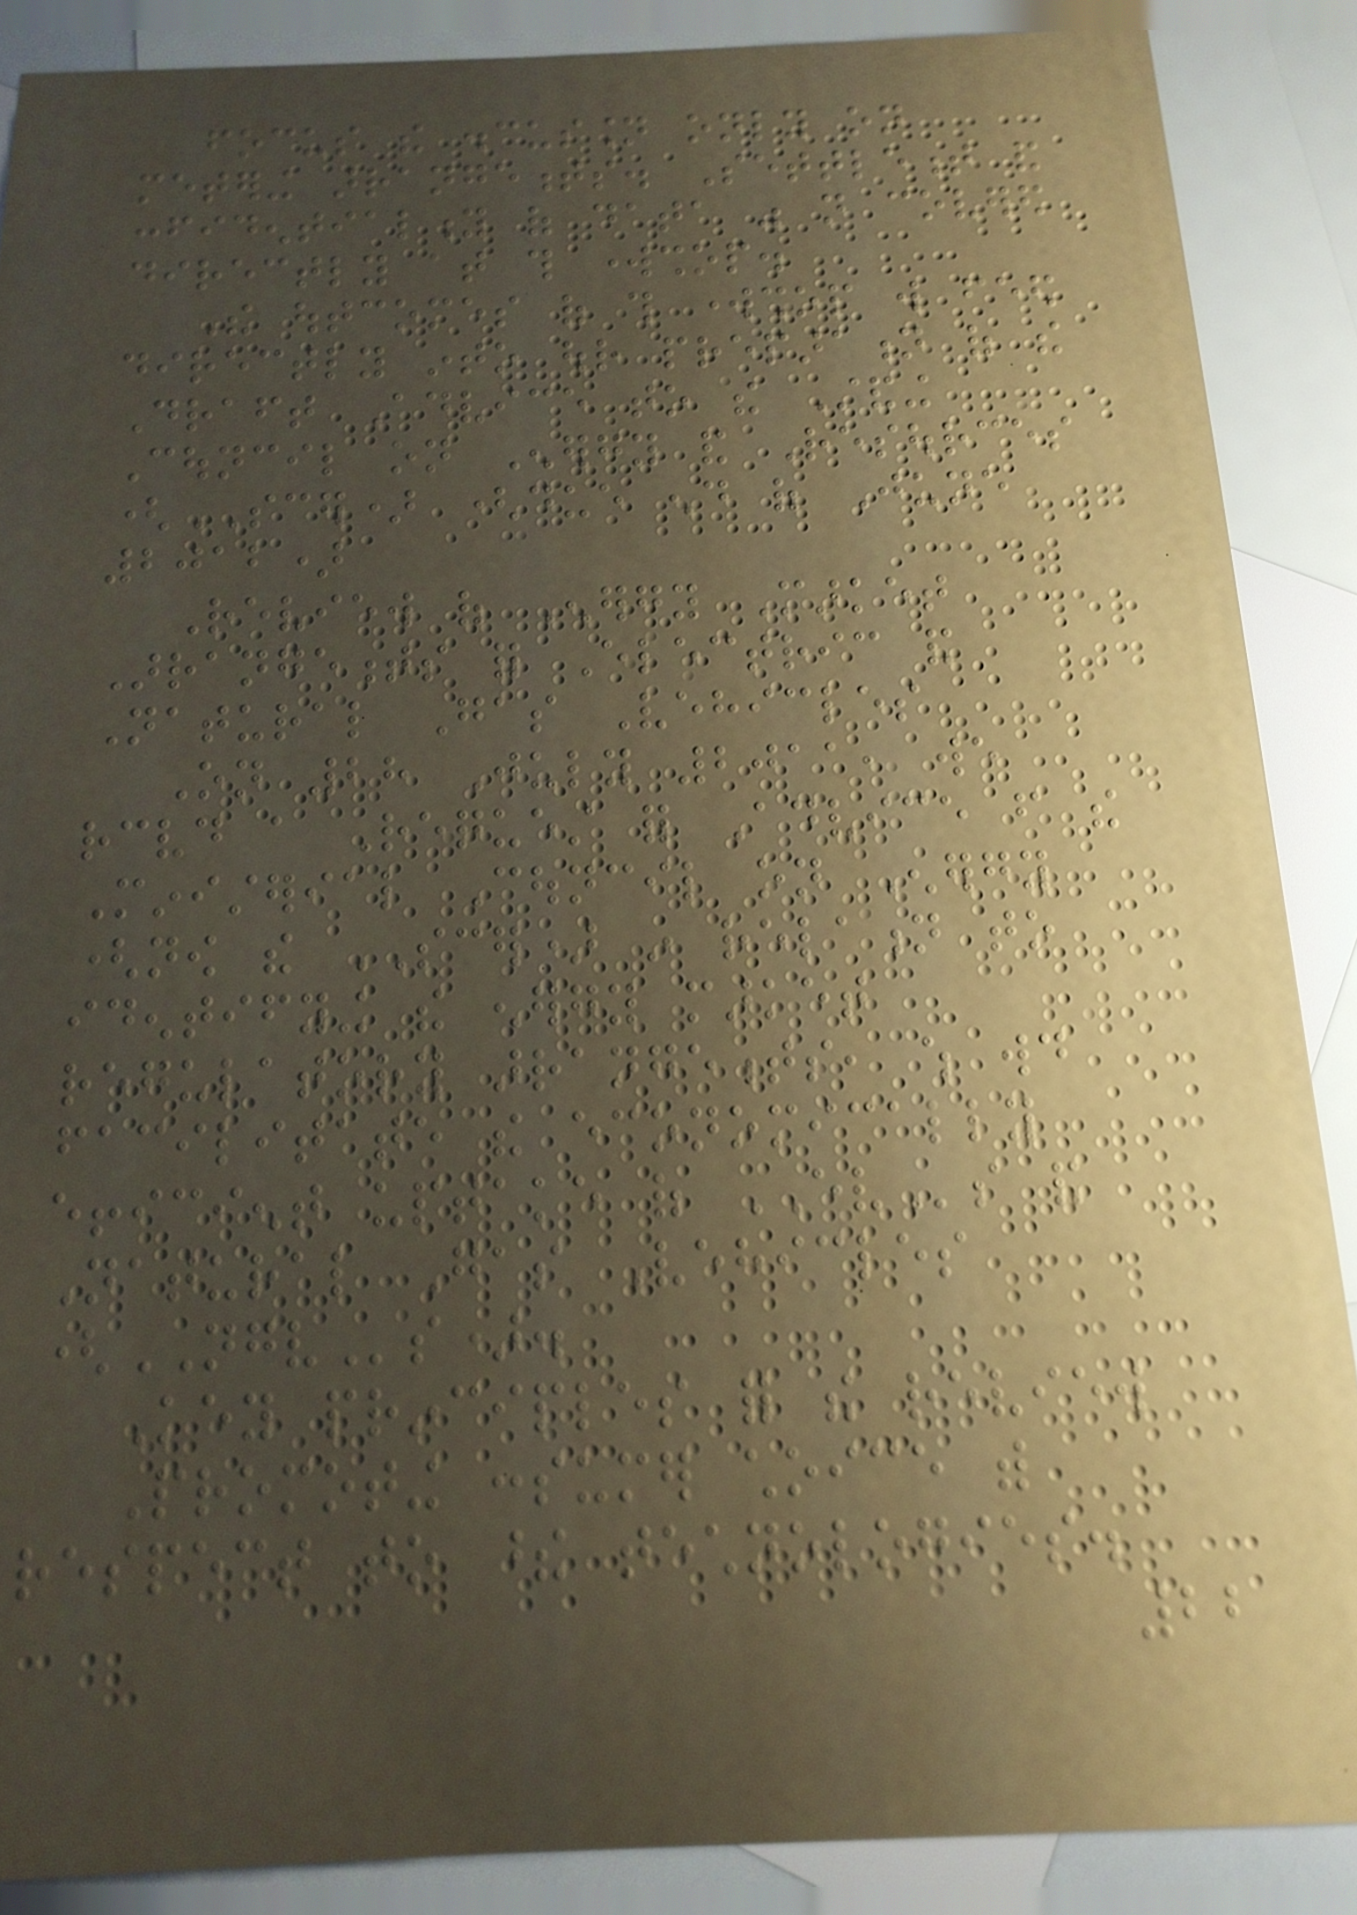focus the discussion only on
metering arrangements. Settlement and
confidentiality of data was not covered
directly at this workshop.
The outcomes of this workshop will feed
directly into our preparation of the
Draft Advice to the Standing
Council on Energy and Resources
(SCER) (due end of June
2012)
Review of Energy Market
Arrangements for Electric and
Natural Gas Vehicles
On 28 July 2011, we
received a Request for Advice from the
Ministerial Council on Energy
(now the SCER) in relation to
identifying the energy market
regulatory arrangements, which would
facilitate the economically
efficient uptake of EVs and
Natural Gas Vehicles
(NGVs).
Key principles for the review
Promoting consumer choice with
respect to these technologies.
22
